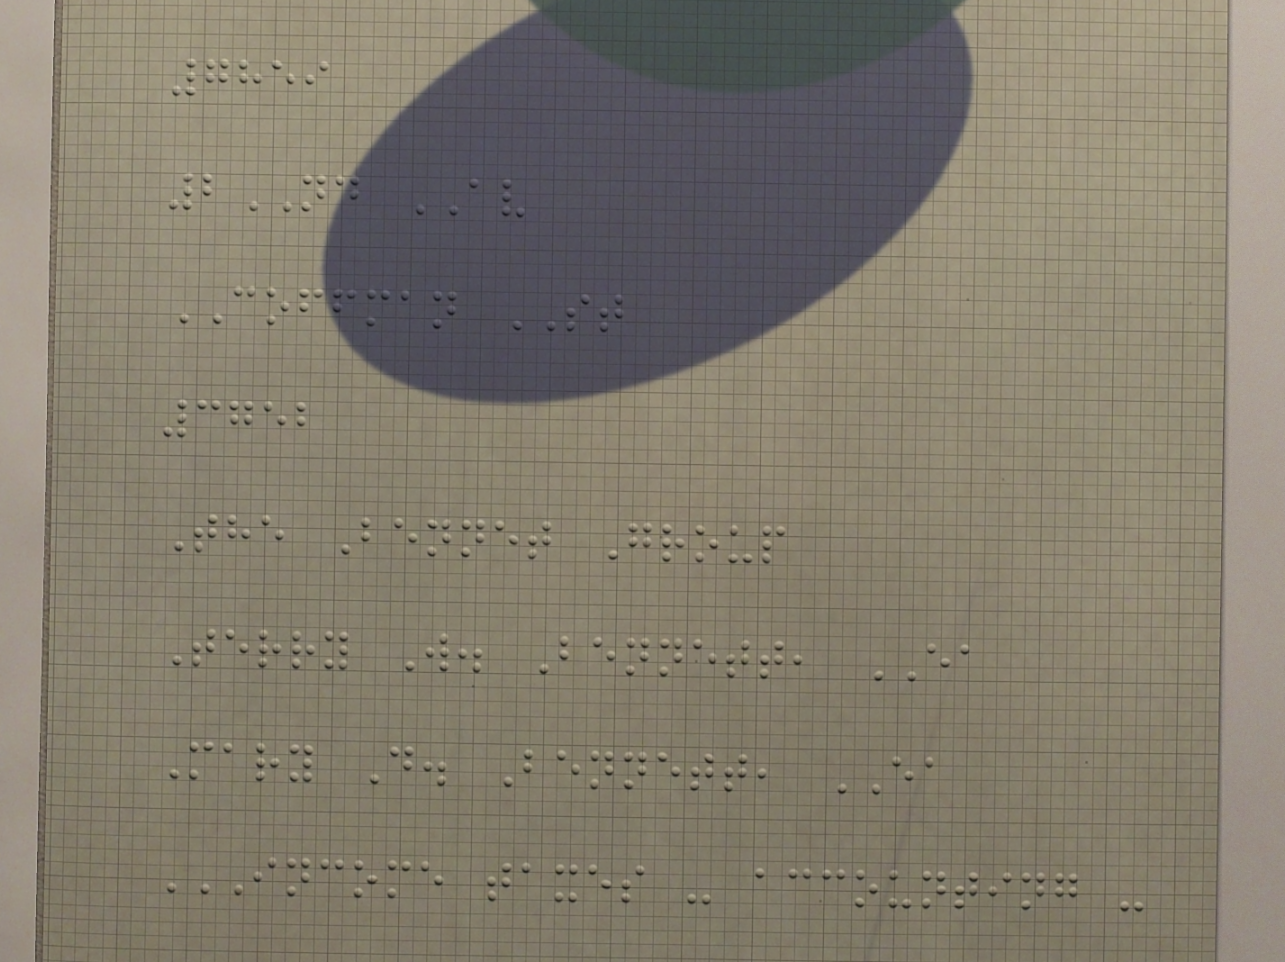7859
2ND AV
COFFMAN ST
3752
The Bennet Group
Terry W. Bennett, EA
Mary D. Bennett, EA
INCOME TAXES - ACCOUNTING -
